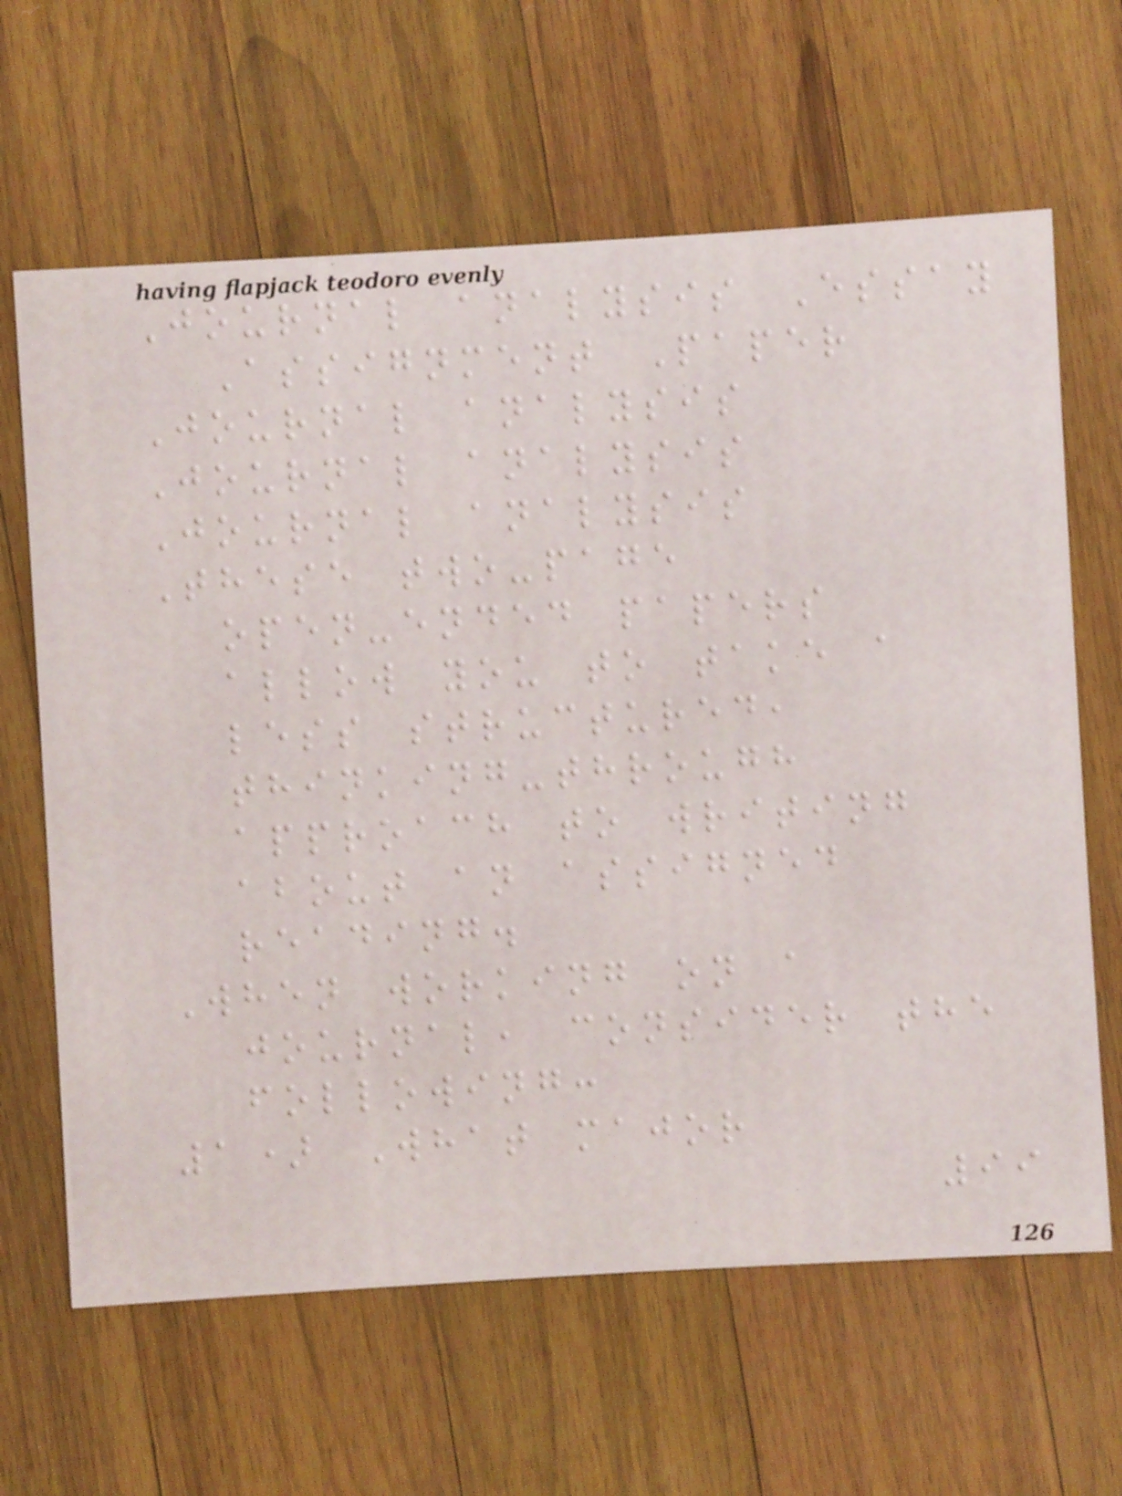Journal analysis Essay
Assignment Paper
Journal analysis
Journal analysis
Journal analysis
These two-page
open-ended papers
allow you to take a
less structured,
thinking-through
approach to writing
about an assigned
reading.
When working on a
journal, consider the
following:
1) What major
99
